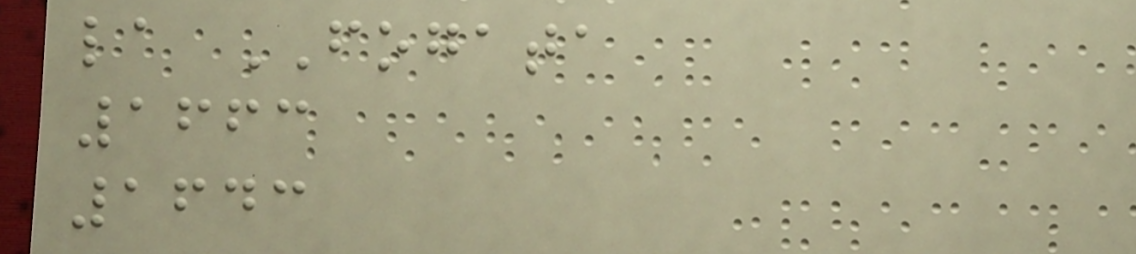la FOGATA
1663
1643
